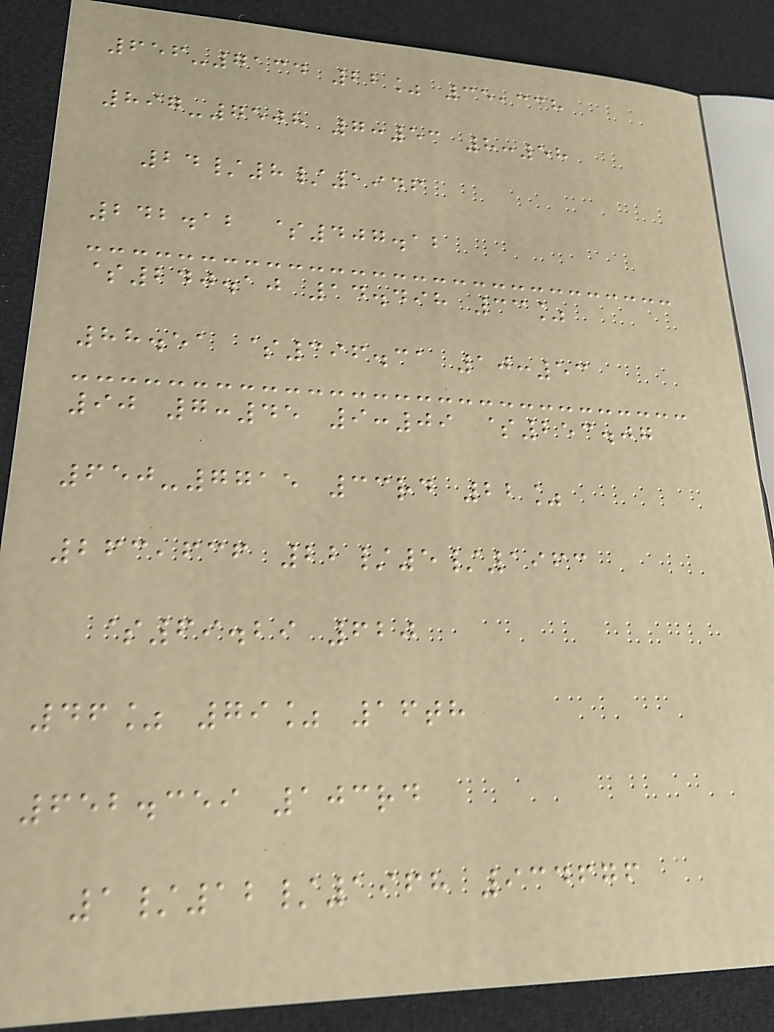656-7134 22% 35,338
897-7508 7:53 8:58
24/8/1946
242.12 $407.12
$240.10 14.498 33%
88.51 $396.31 10:53
90 7:45 9:09 $253.07
650-7715 33rd 22%
263,636 22/5/1963
$69.29 620
46% 79% 16th
652.359 103rd
1/12/1968 934676
